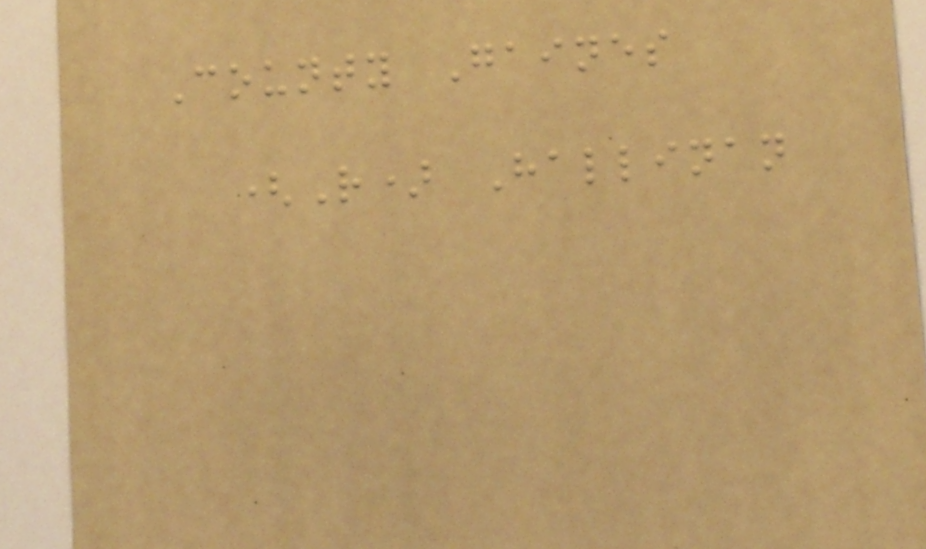County Gaines
(R) Hallinan
